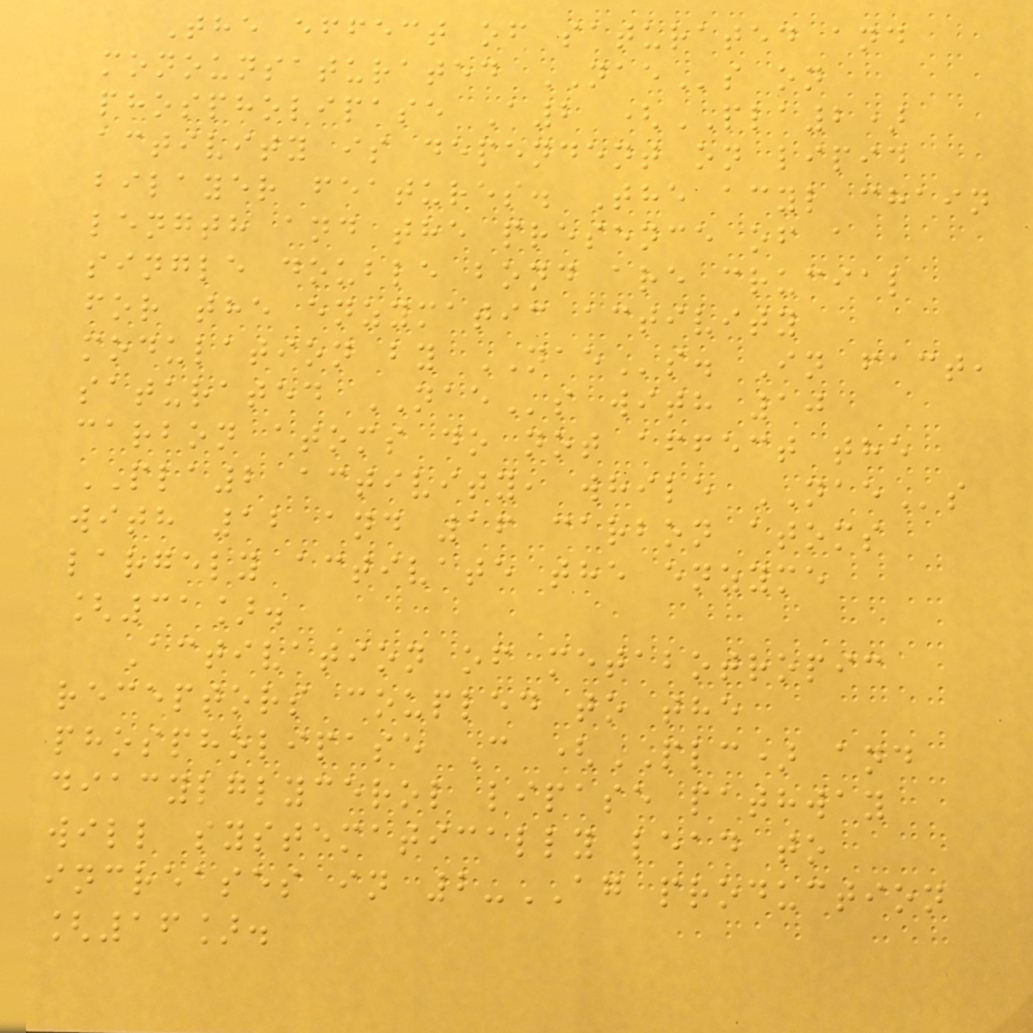The effect of saturated and
monounsaturated NAEs on
phospholipase A2 (PLA2)
activity is dependent on lipid
bilayer features. The acyl chain
length and the presence of a
single double bond are crucial
for the enzymatic activity
modulation by NAEs. In fact,
saturated NAEs with 10
carbon atoms do not affect the
PLA2 activity, while NAEs
with 12 and 16 carbon atoms
largely activate the enzyme
[31].
Activation of metabotropic
receptors coupled to the
phospholipase C (PLC) and
diacylglycerol lipase pathway
will systematically lead to
increases in 2-AG production
[16].
